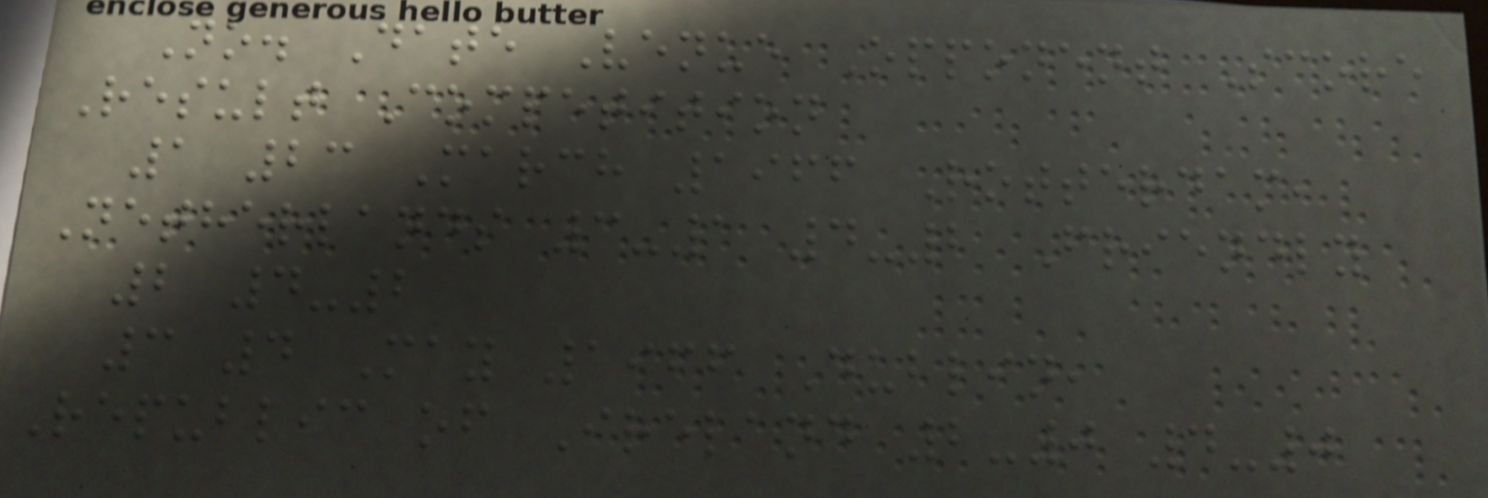No. Date Venue Opponent Score
Result Competition
1 23 March 1966 Rotterdam,
Netherlands 3-1 4-2 Friendly
2 4-2
3 4 May 1966 Dublin,
Republic of Ireland 2-0 4-0
